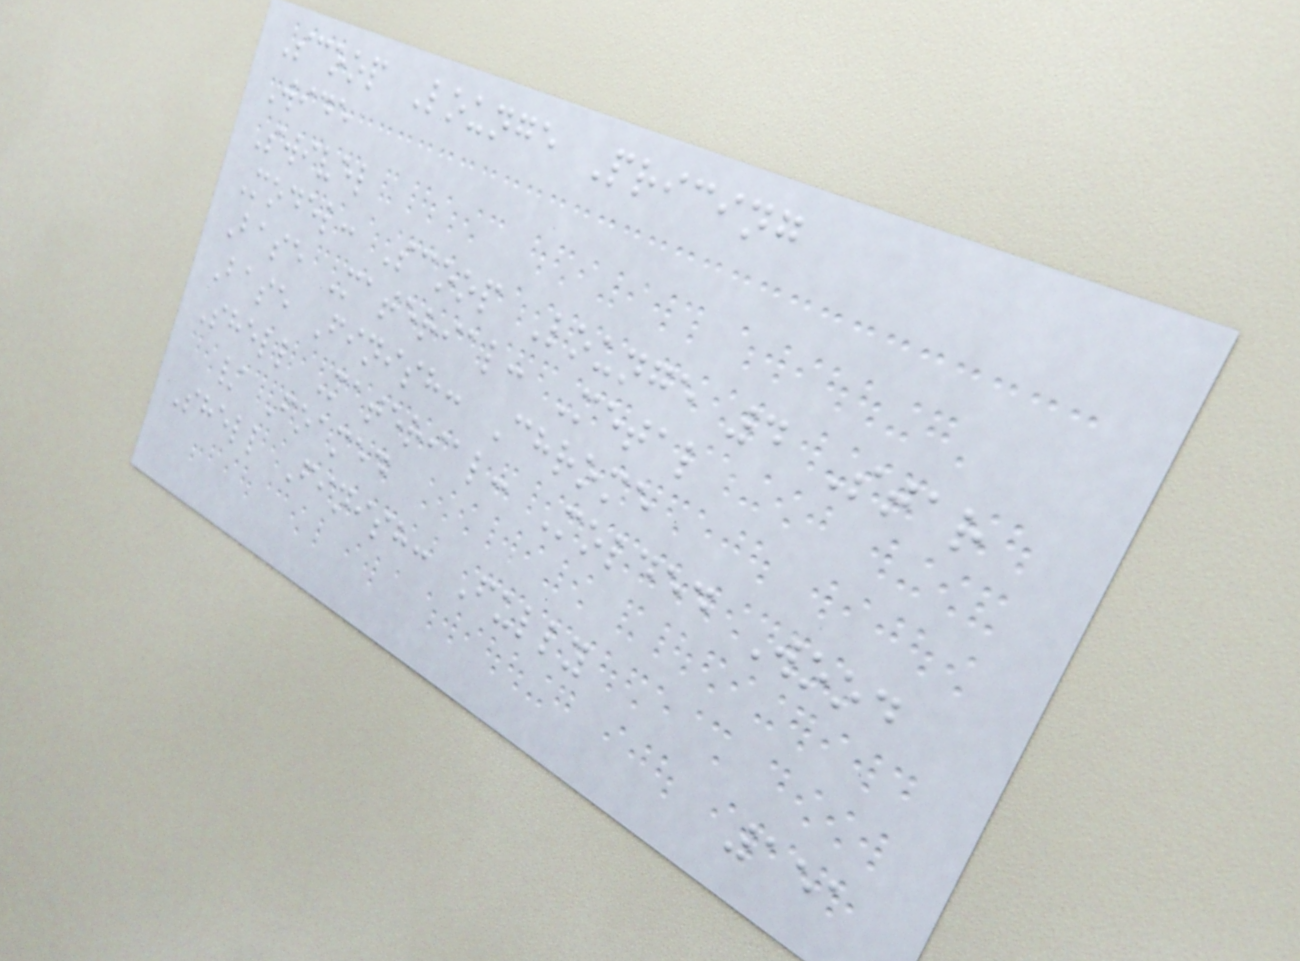Scoop Lounge Pricing
Wide
Swivel
Model: Scoop Lounge 4 Star
Base Material: Metal
Base Finish: Chrome
Shell Material: Molded Wood
/ Foamed
Shell Finish: Fully
151
